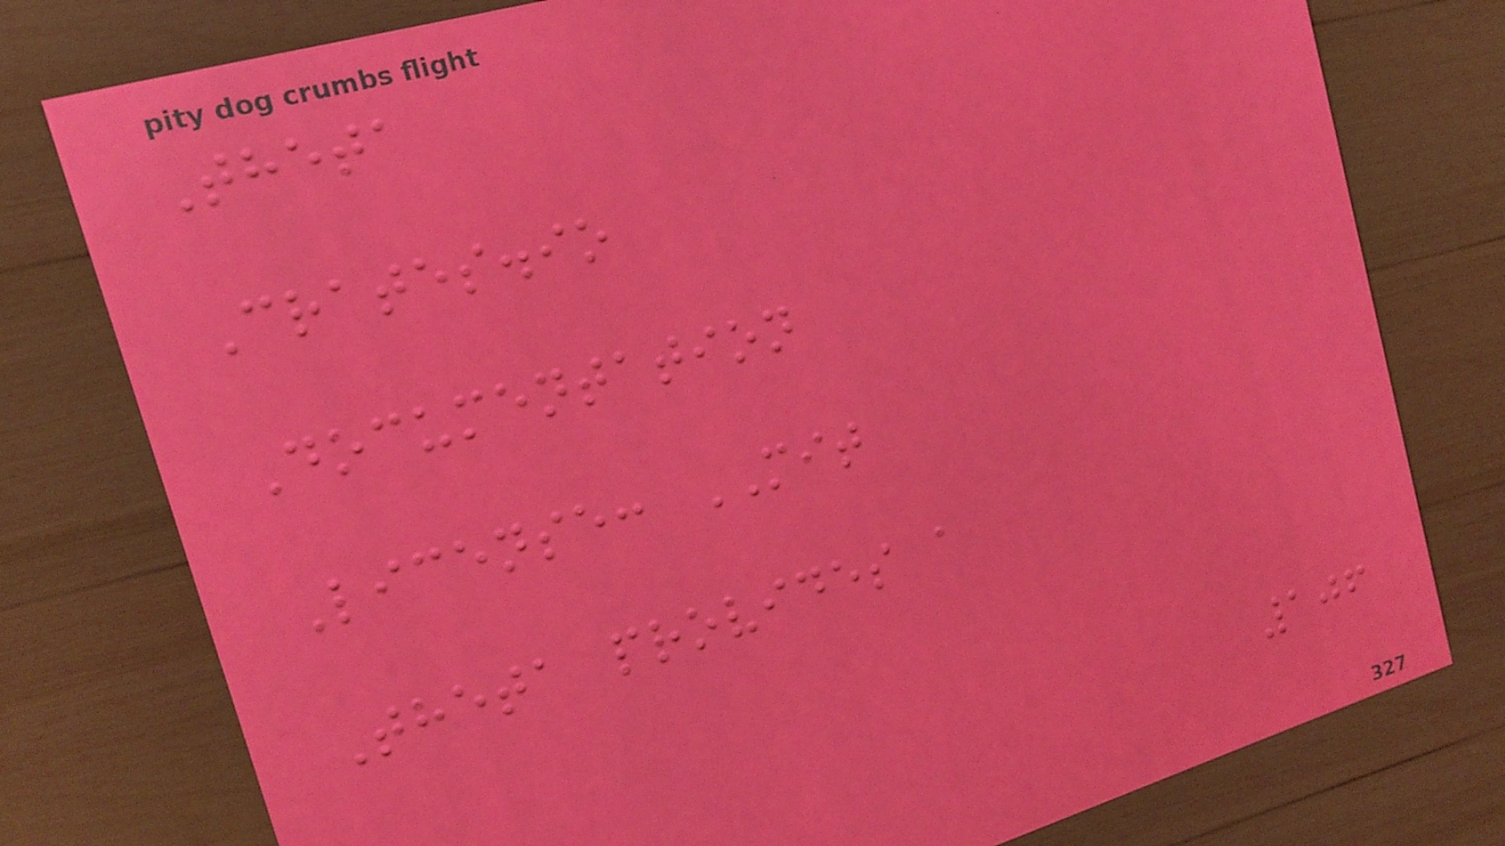Theta
Crates.io
Documentation
License: MIT
Theta provides a
106
